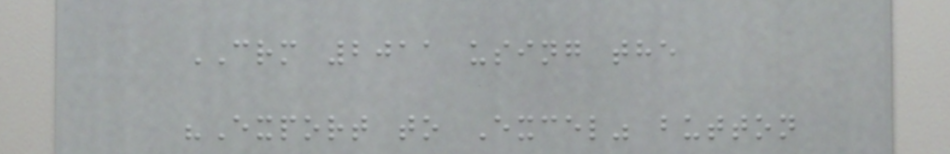CRM 2011 using the
"Export to Excel" button
